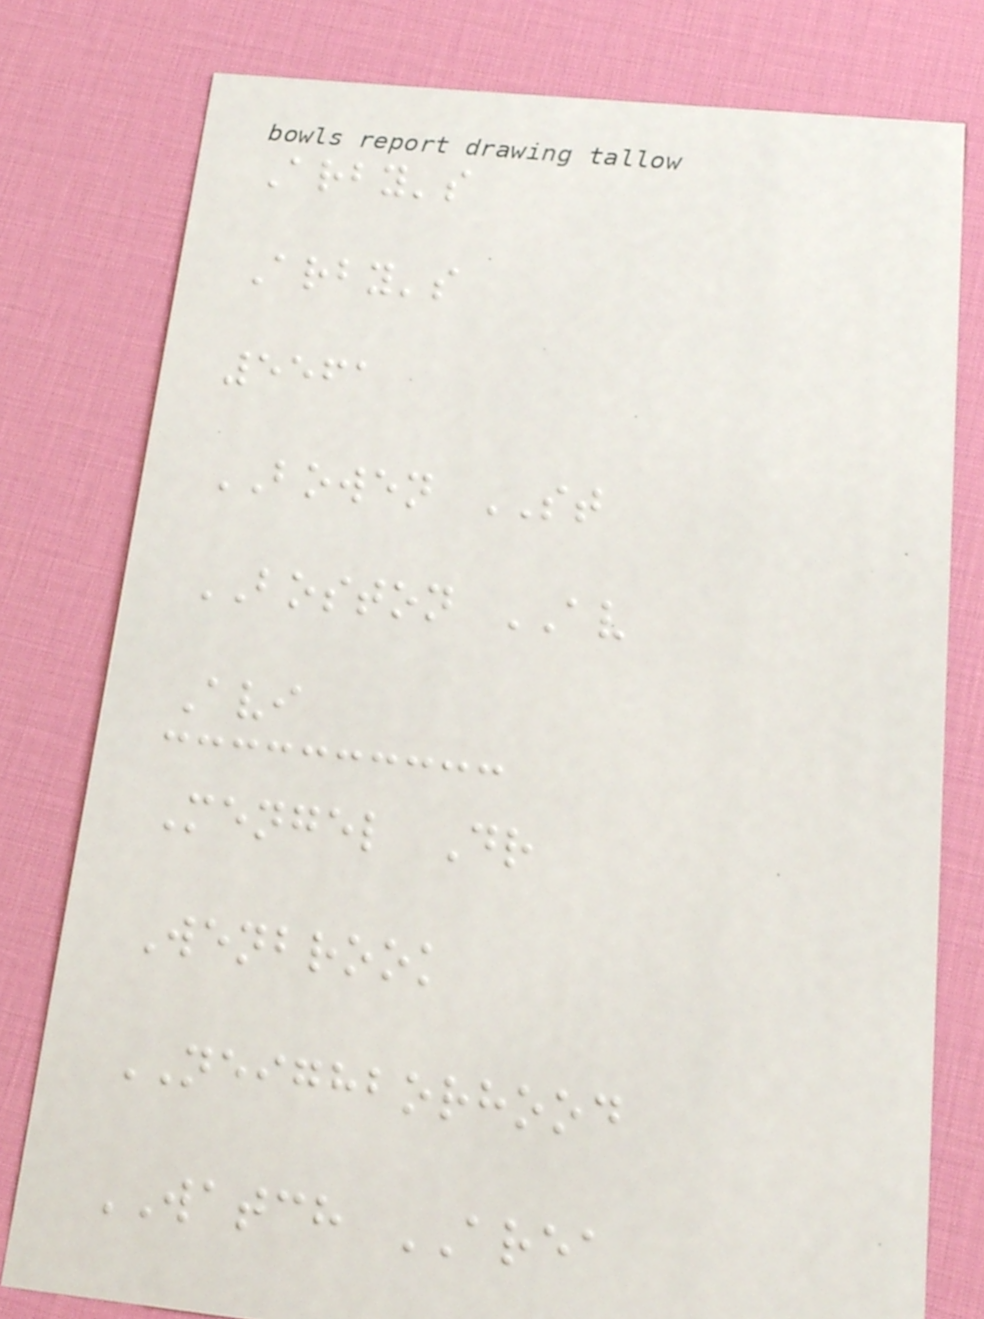Arby's
Arby's
5561
BOWEN ST
BOSTON AV
Avi
Mengel Dr
Wenbrook
NEIGHBORHOOD
WATCH AREA
